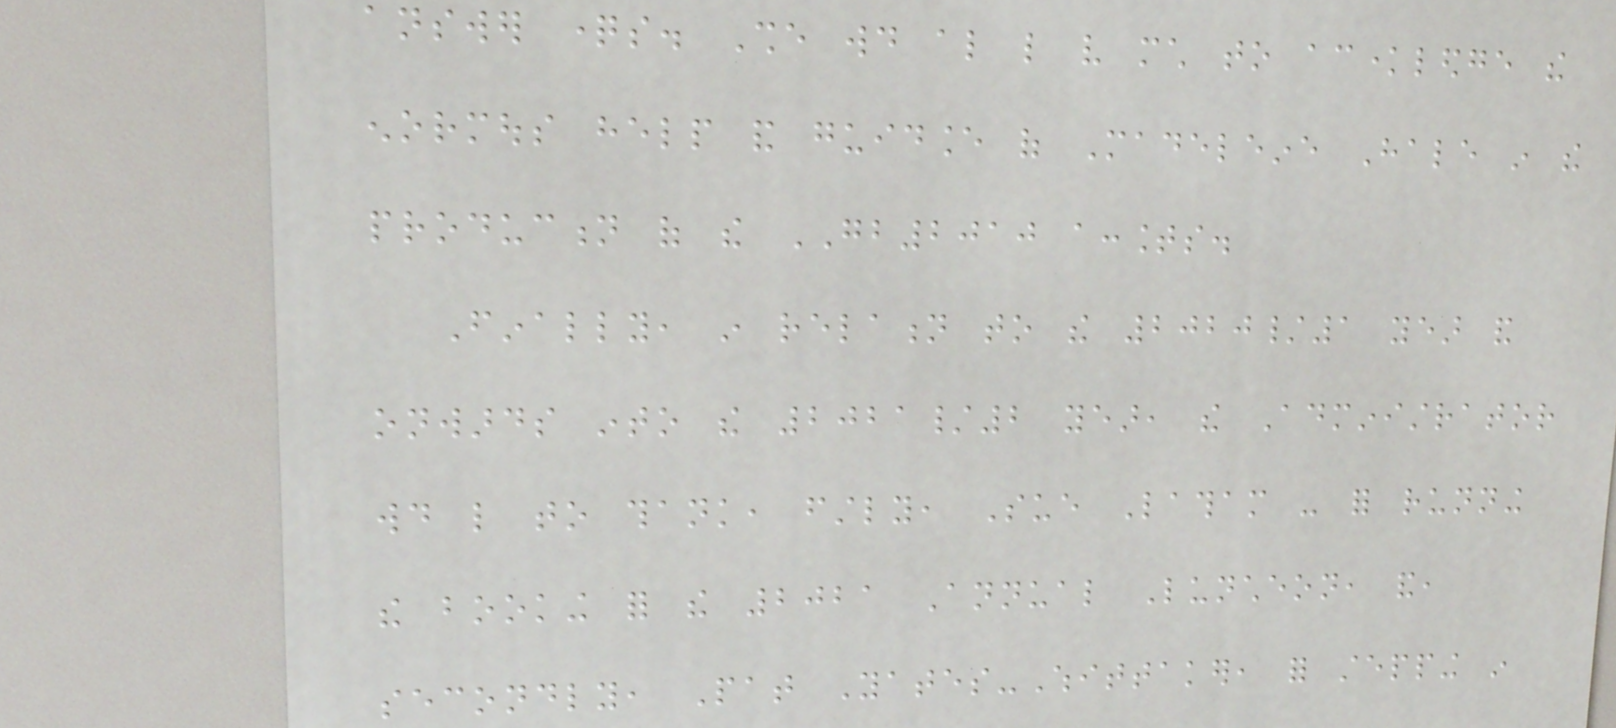answer questions. She would also like very much to acknowledge the
enormous help and guidance of Madeleine Hale in the
production of the GB2010 accounts.
Finally, in relation to the 2020/1 year and
onwards into the 2021/2 year, the Administrator
would like to thank, firstly, Sue Latham - for running
the booking for the 2021 Annual Luncheon, and,
secondly, Pat Yates-Whittaker, for stepping in
